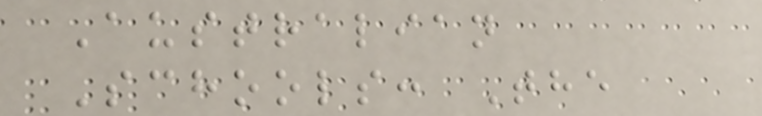Australian
Schools: The
